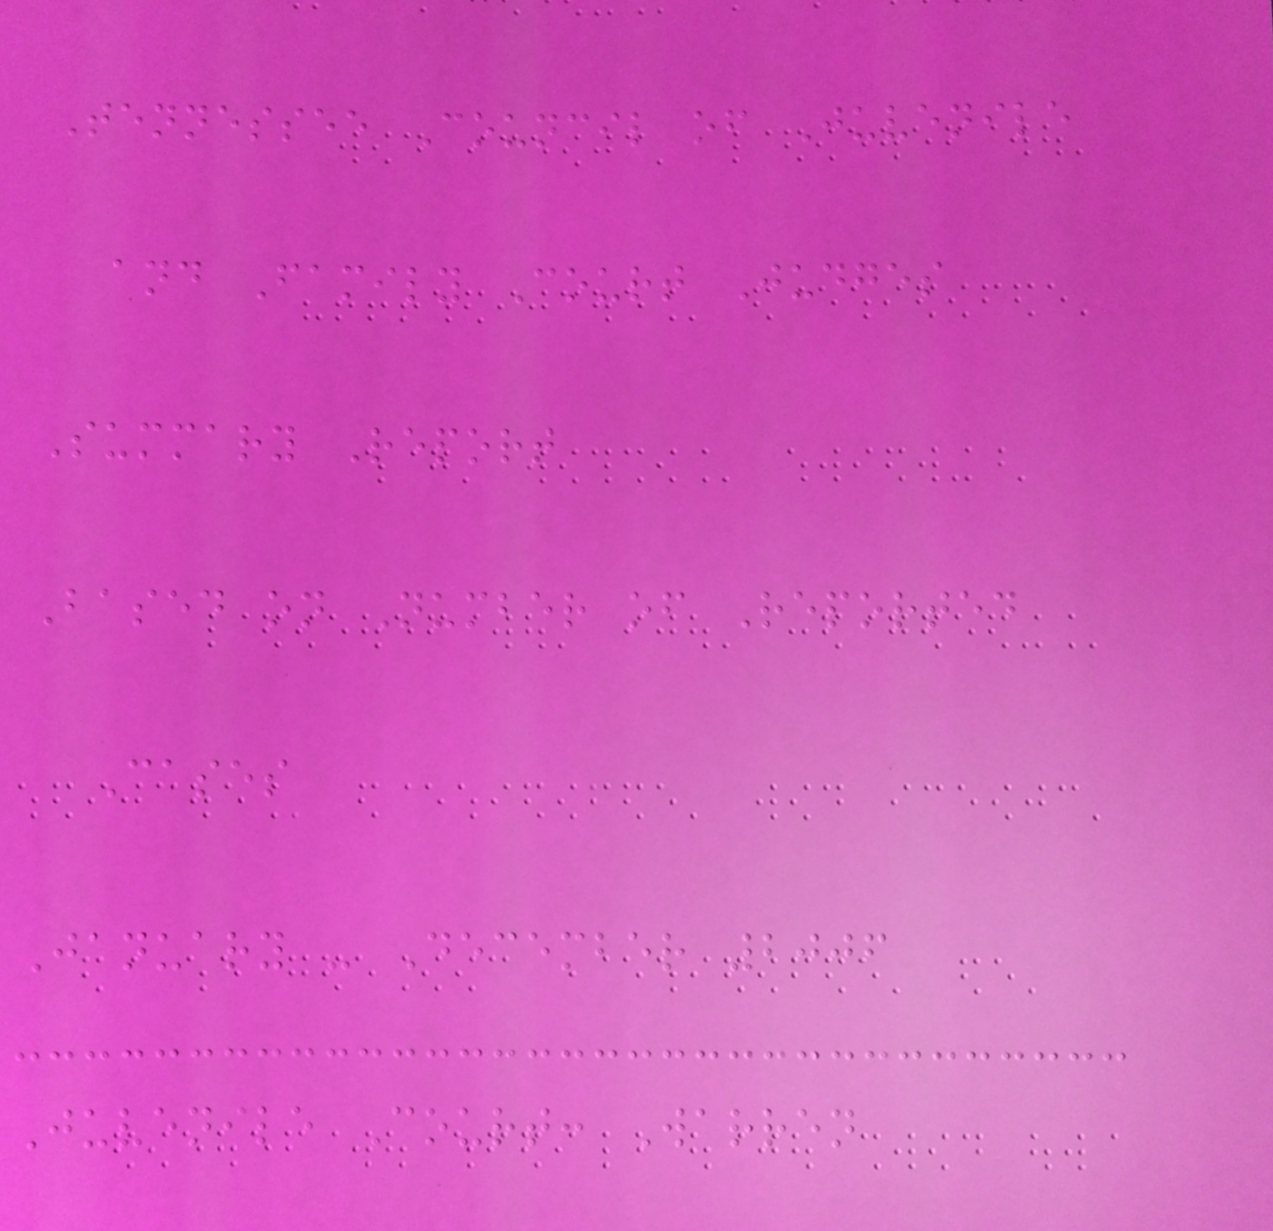Tennessee Council of Juvenile
and Family Court Judges
Summary Report
Based on Number of Reported
Cases
January - December 2006
Juvenile Court: Warren
